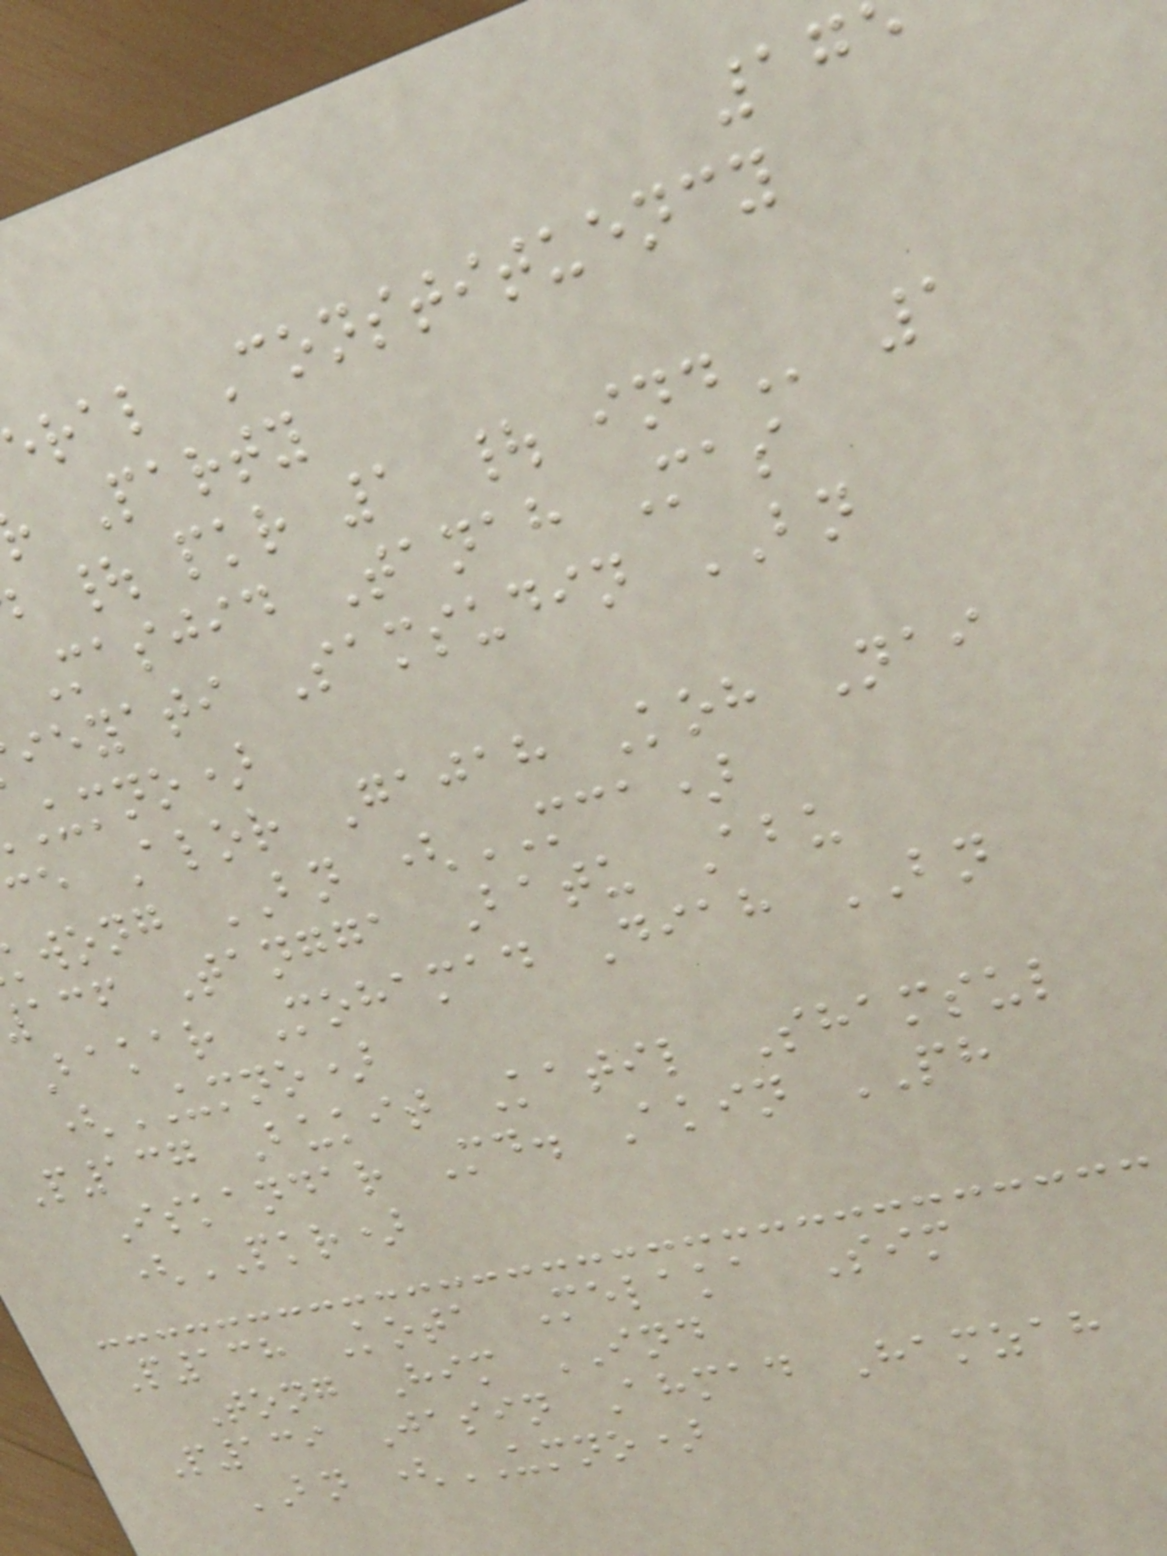ral Constituency
Party
| pkr 1 |
Masjid Tanah Mas
ieyati Samsudin BN
umno)
ce Alor Gajah Koh Nai
wong BN (MCA)
acf Tangga Batu Abu
Bakar Mohamad Diah BN
(UMNO)
P137 Bukit Katil Shamsul
Iskandar Md. Akin PH
(PKR)
P138 Kota Melaka Sim
Tong Him IND
P139 Jasin Ahmad Hamzah
BN (UMNO)
